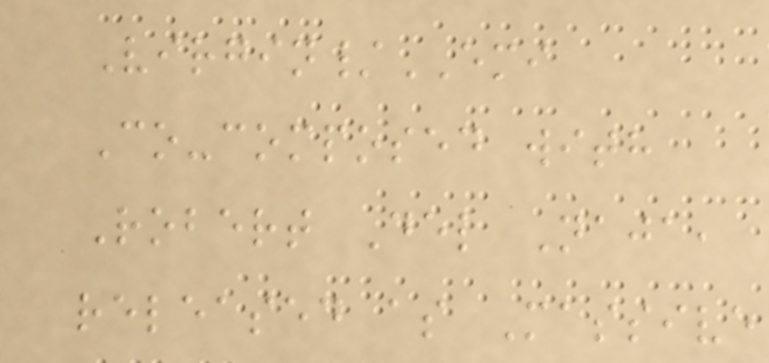Virgin/EMI
Co-composed with
Robert Del Naja,
released as Massive
